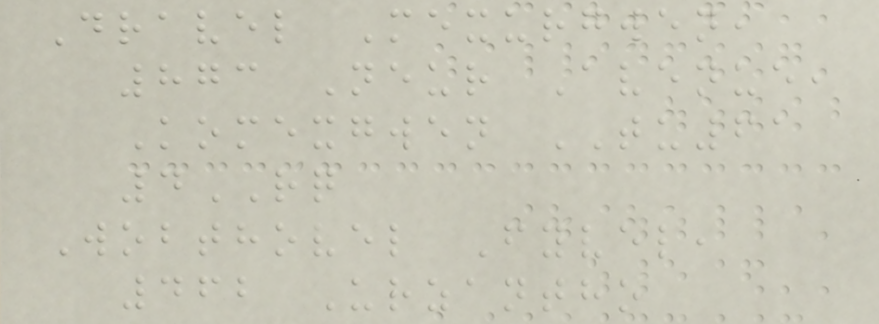Dravel Mexurgwen,
873 Neur Avenue,
Komexgwen TU61
4RQ
Wobthovel Fyvel,
462 Urzantho
